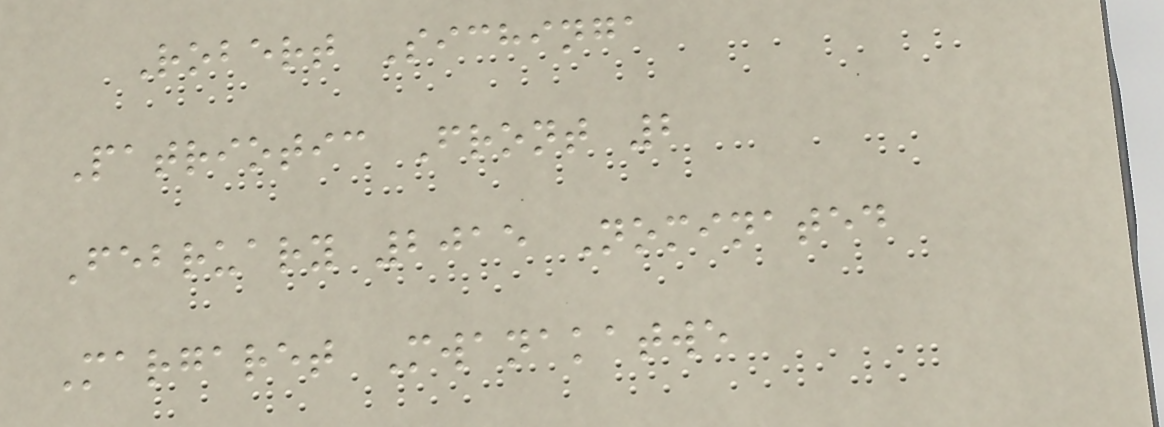Robert Sichinga
Patriotic Front 2
February 2015 Nominated
Margaret Mwanakatwe
